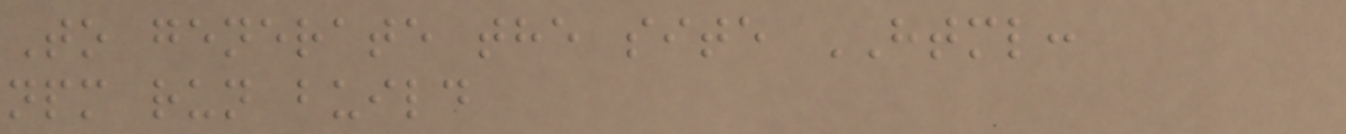To generate the site HTML:
npm run build
